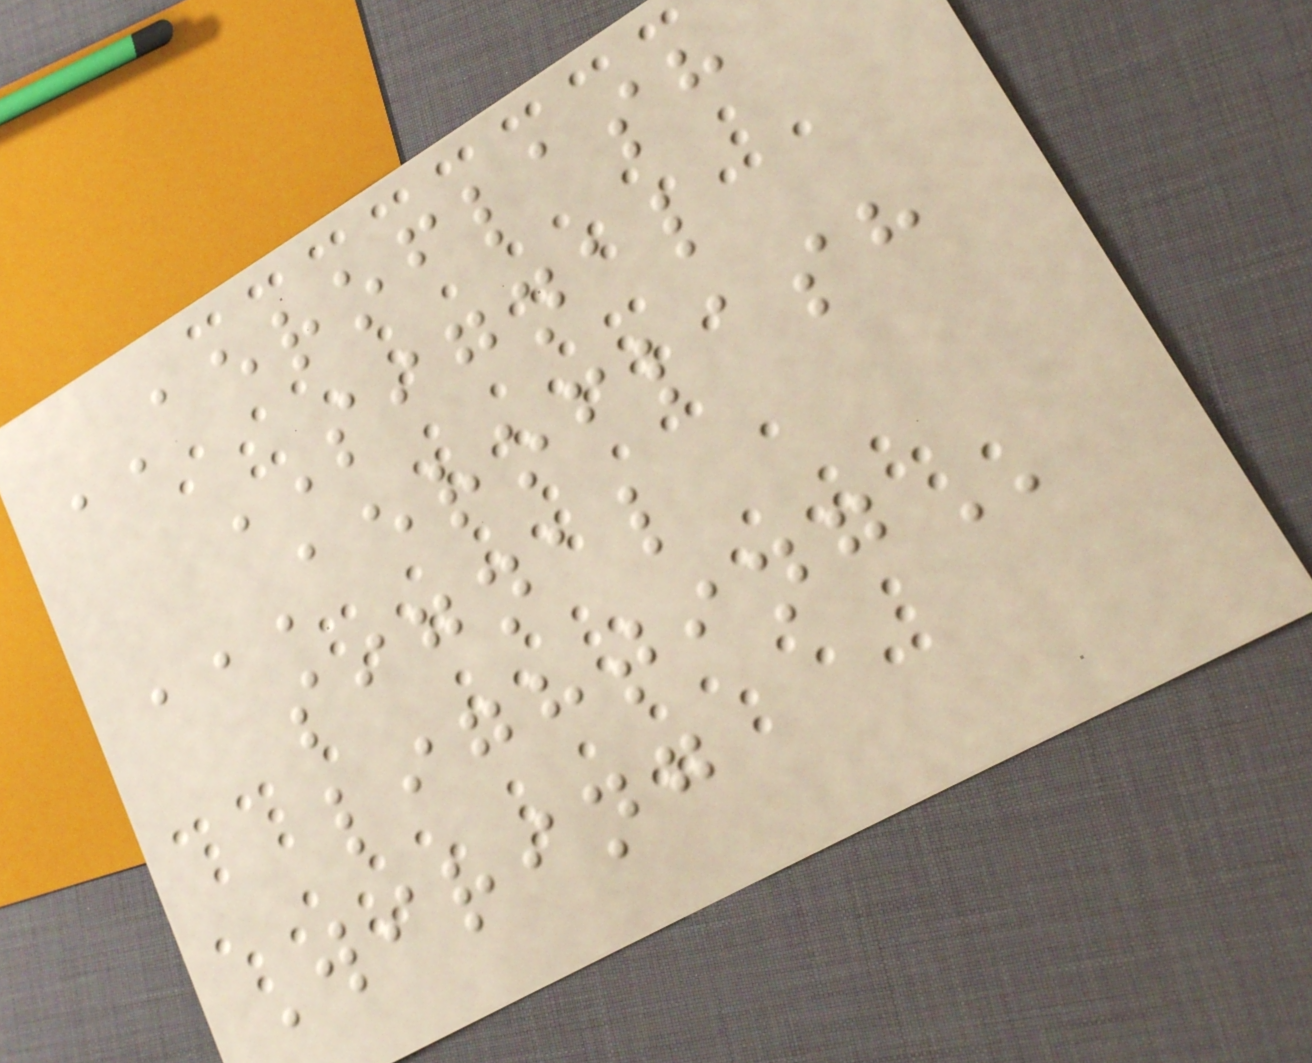AEROFLASH
SIGNAL
AEROFLASH
SIGNAL
LIGHTING
Wiring
